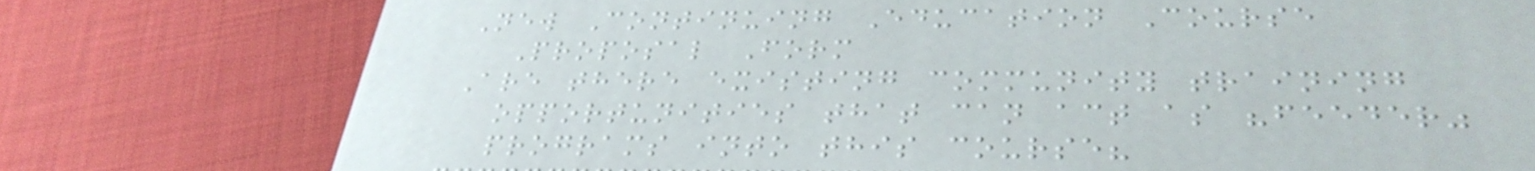New Continuing Education Course
Proposal Form
Are there existing community training
opportunities that can act as "feeder"
programs into this course?
